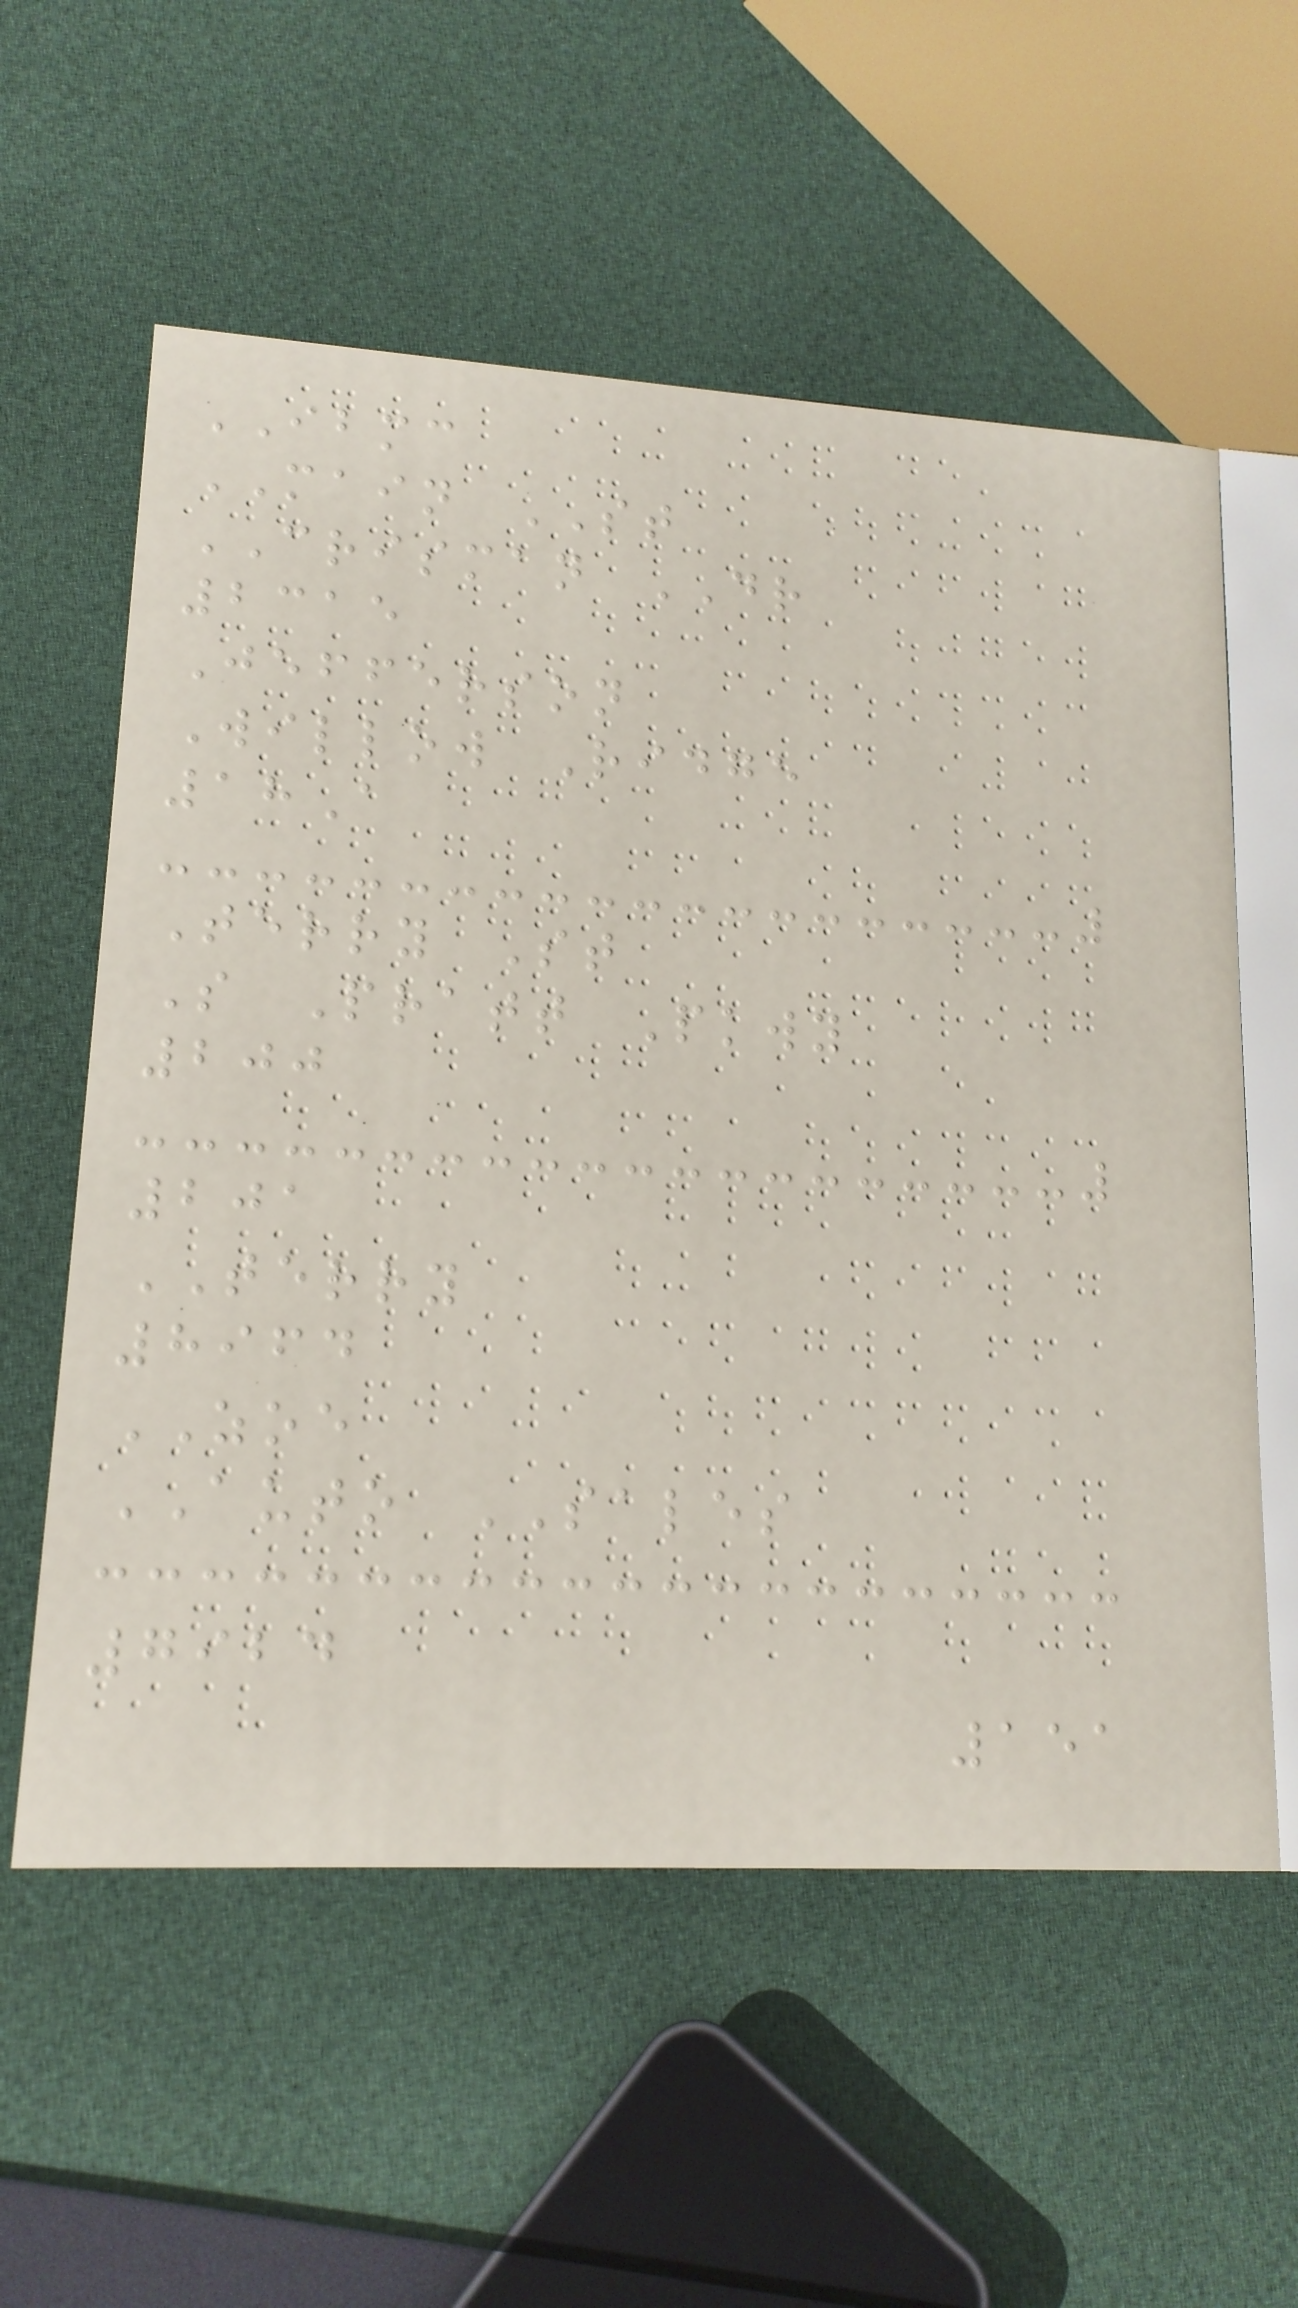IBMC
MAIN ST
CRISMAN DR
2315
Jefferson
Willow Ridge
18A
Terry St
S Pratt Pkwy
200
201
TERRY
8964
ZOE
AUTO SALES
7924
151
